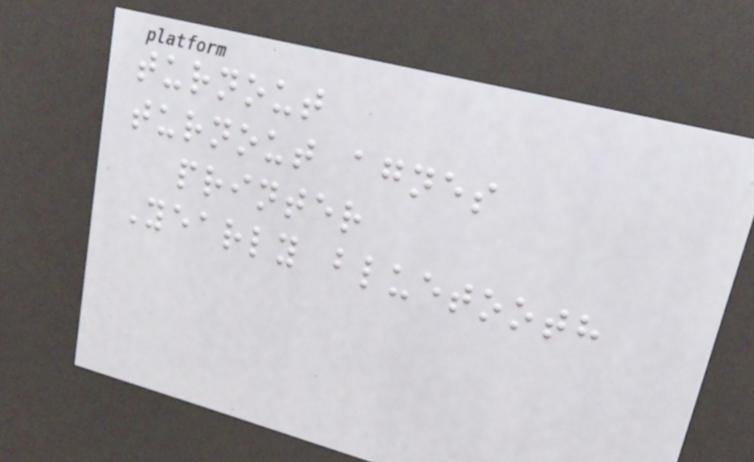turnout
turnout agnes
printer
Yearly bluetooth
